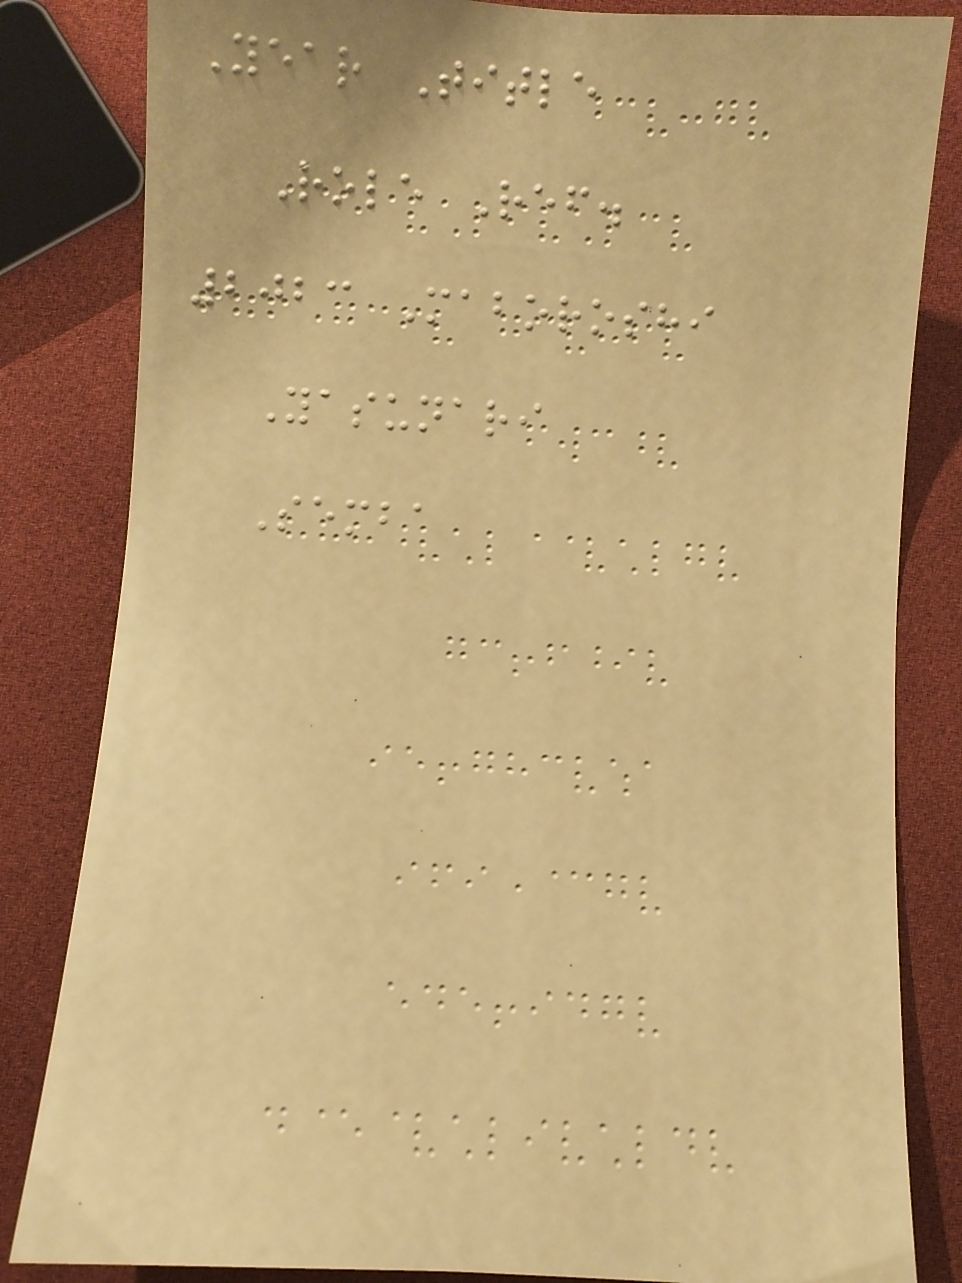Year Title
Role Ref.
2023 Maboroshi
Yasunari
Semba
